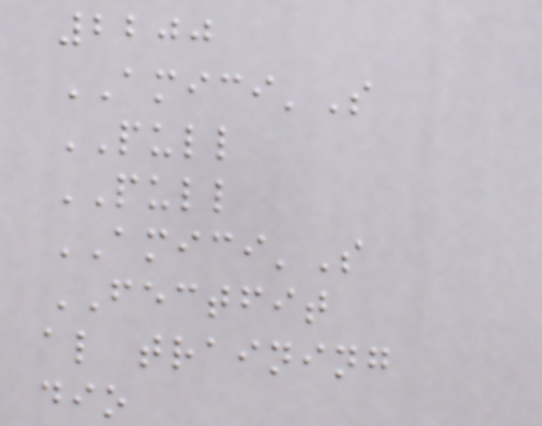2200
AMICI'S
PULL
PULL
AMICI'S
FECTFIT
al training
dio
